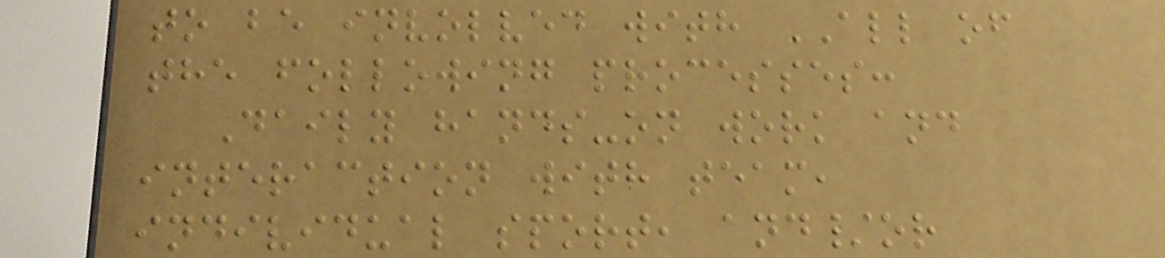to be involved with ALL of
the following processes:
Daily hands-on work and
interaction with team,
individual sport, and/or
